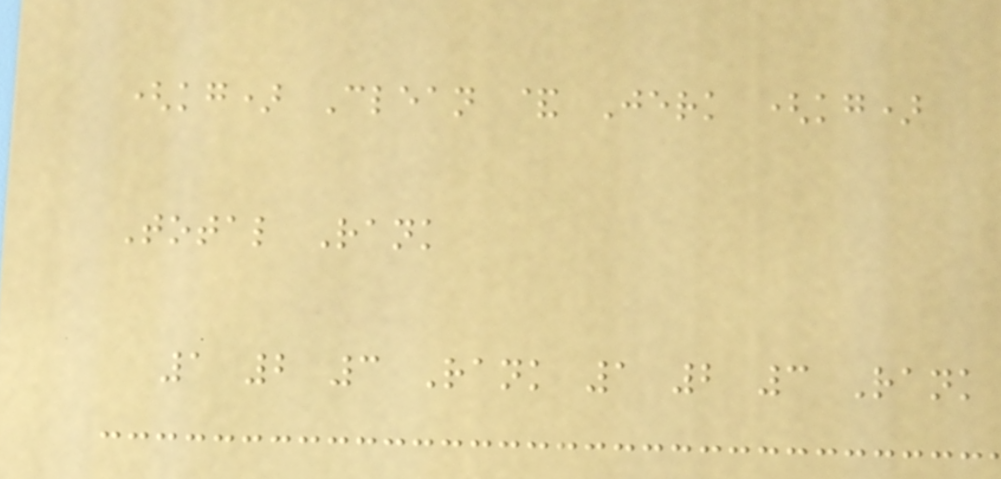(kg) Clean & Jerk (kg)
Total Rank
1 2 3 Rank 1 2 3 Rank
